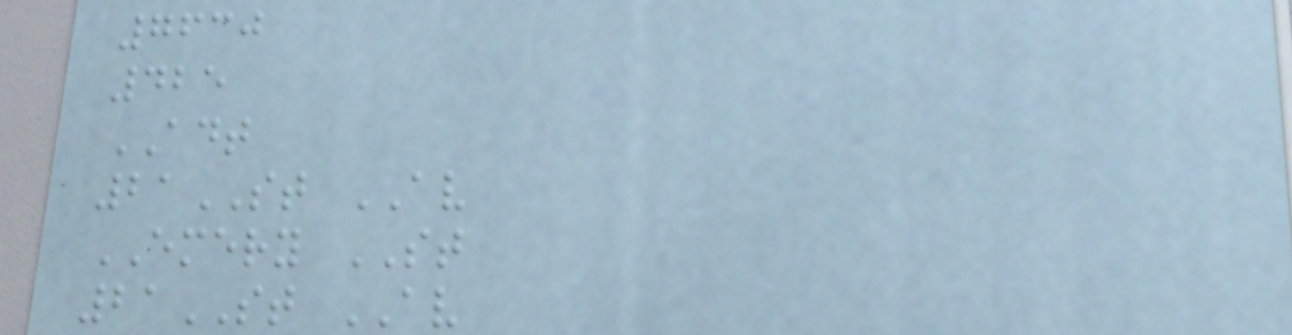7630
425
ADT
21ST AV
EMERY ST
21ST AV
